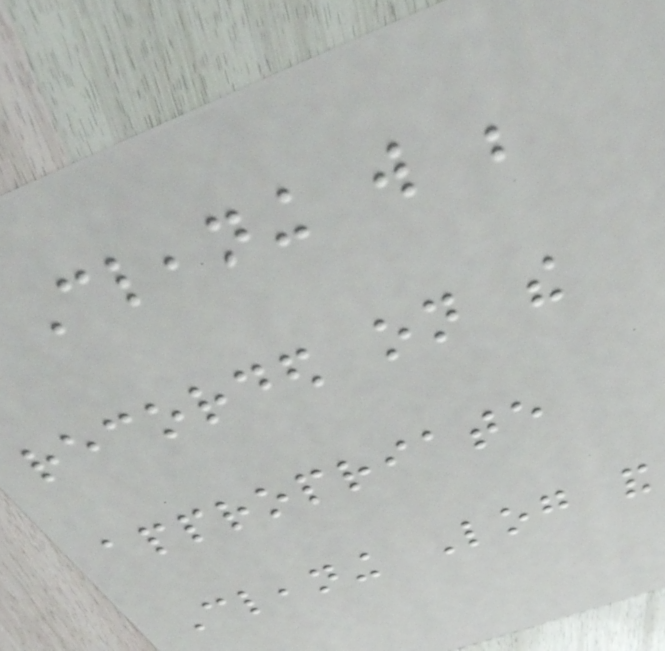Cleaning will be
recorded on the
appropriate
Cleaning Log and
